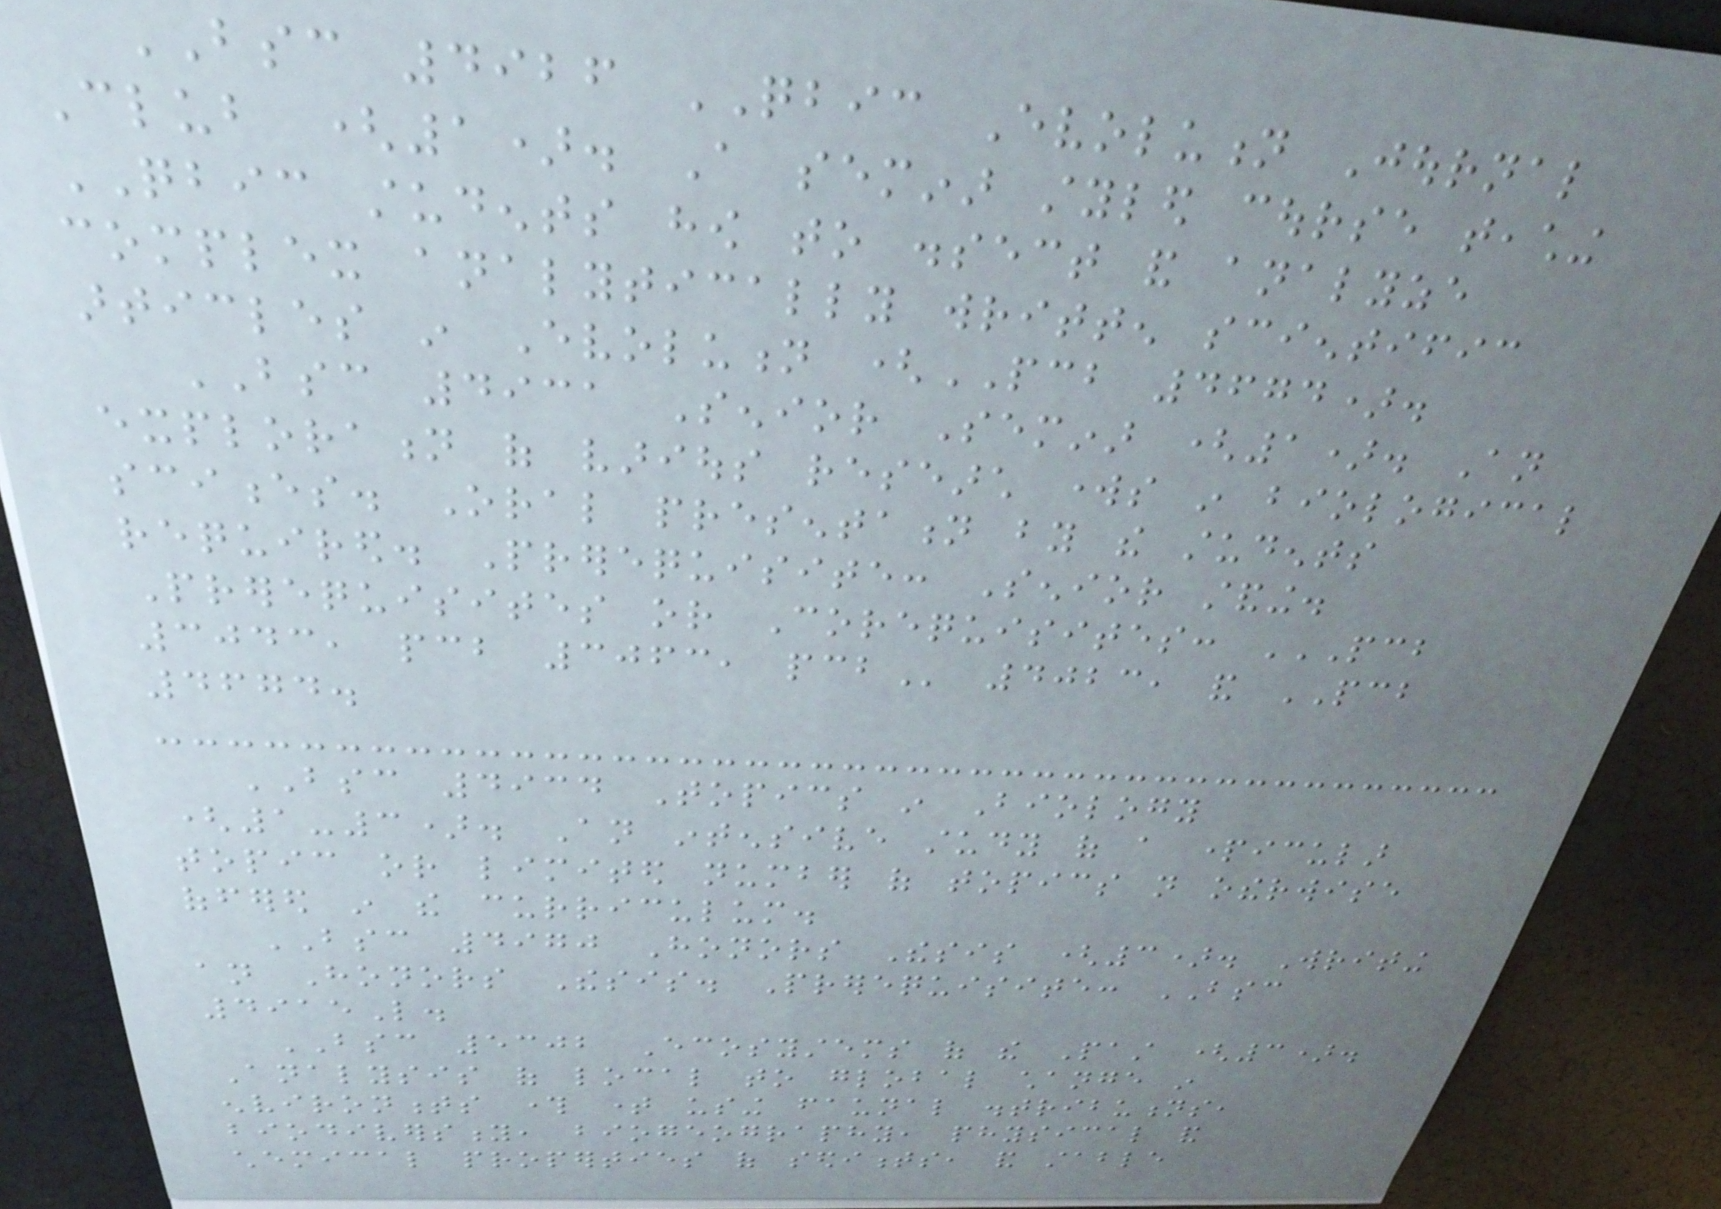BSC 4926 QBIC Evolution Journal
Club (1). A seminar styled course teaching
QBIC students how to dissect and analyze
complex analytically written scientific
articles in Evolution (PCB 4674).
BSC 4931 Senior Seminar (1). An
exploration of various research works in biological
sciences. Oral presentation by the students
required. Prerequisite: Senior standing.
Prerequisites or Corequisites: PCB
3043, PCB 3063, PCB 4023, and PCB
4674.
BSC 4934 Topics in Biology
(1-3). An intensive study of a particular
topic or limited number of topics not otherwise
offered in the curriculum.
BSC 4970 Honors Thesis (3). Writing
an Honors Thesis. Prerequisite: BSC
4915L.
BSC 5302 Ecosystems of the Past (3).
Analysis of local to global change in
environments through time using faunal distributions,
biodiversity, biogeography, physical and
chemical properties of sediments, and stable
